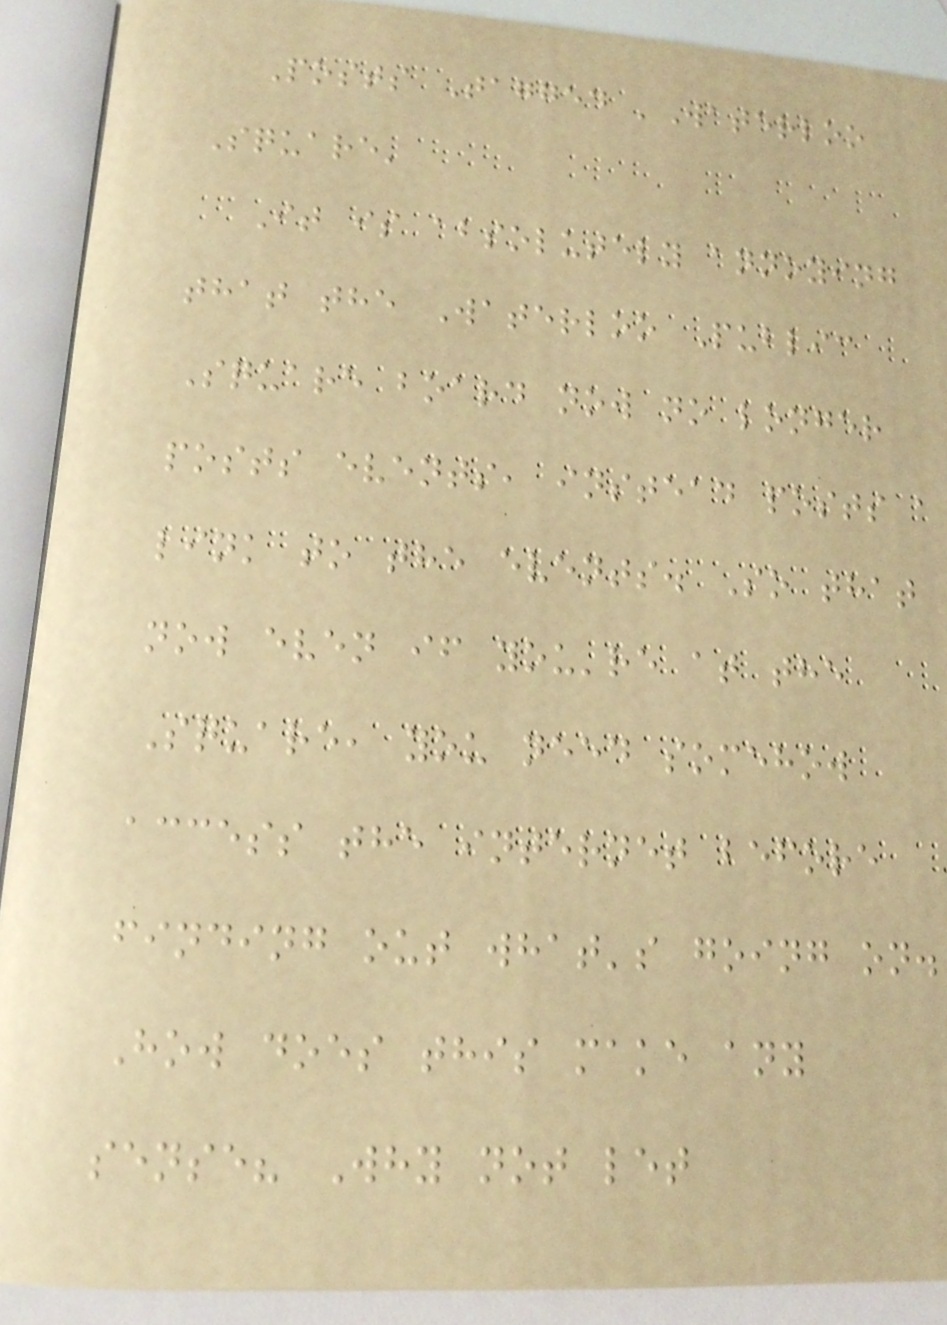Posts Tagged 'Waterloo
Square'
It is absolutely annoying
that the Waterloo Public
Square board now no longer
posts events, instead posts a
link to the events. So that
now even if you're at the
Square, you need somehow
access the internet before
finding out what's going on.
How does this make any
sense? Why not let
